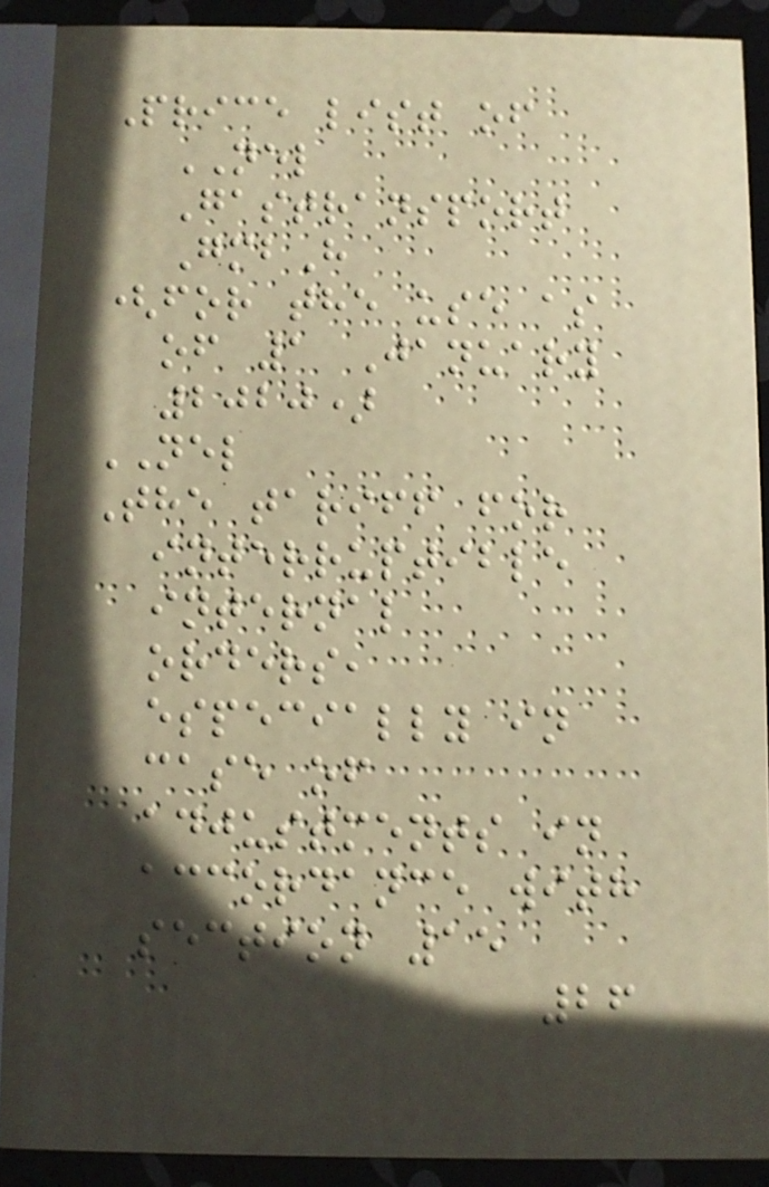Price list of
NEL
Gastransport
GmbH
(for the use as
of 1 January
2020)
NEL
The tariff for
interruptible
internal
orders,
especially in
case of
adjustments in
accordance with
section 15
26
